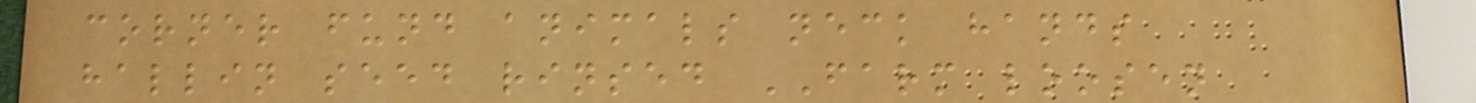corner fund animals neck hands
hallin seed rinsed FARM loosen
